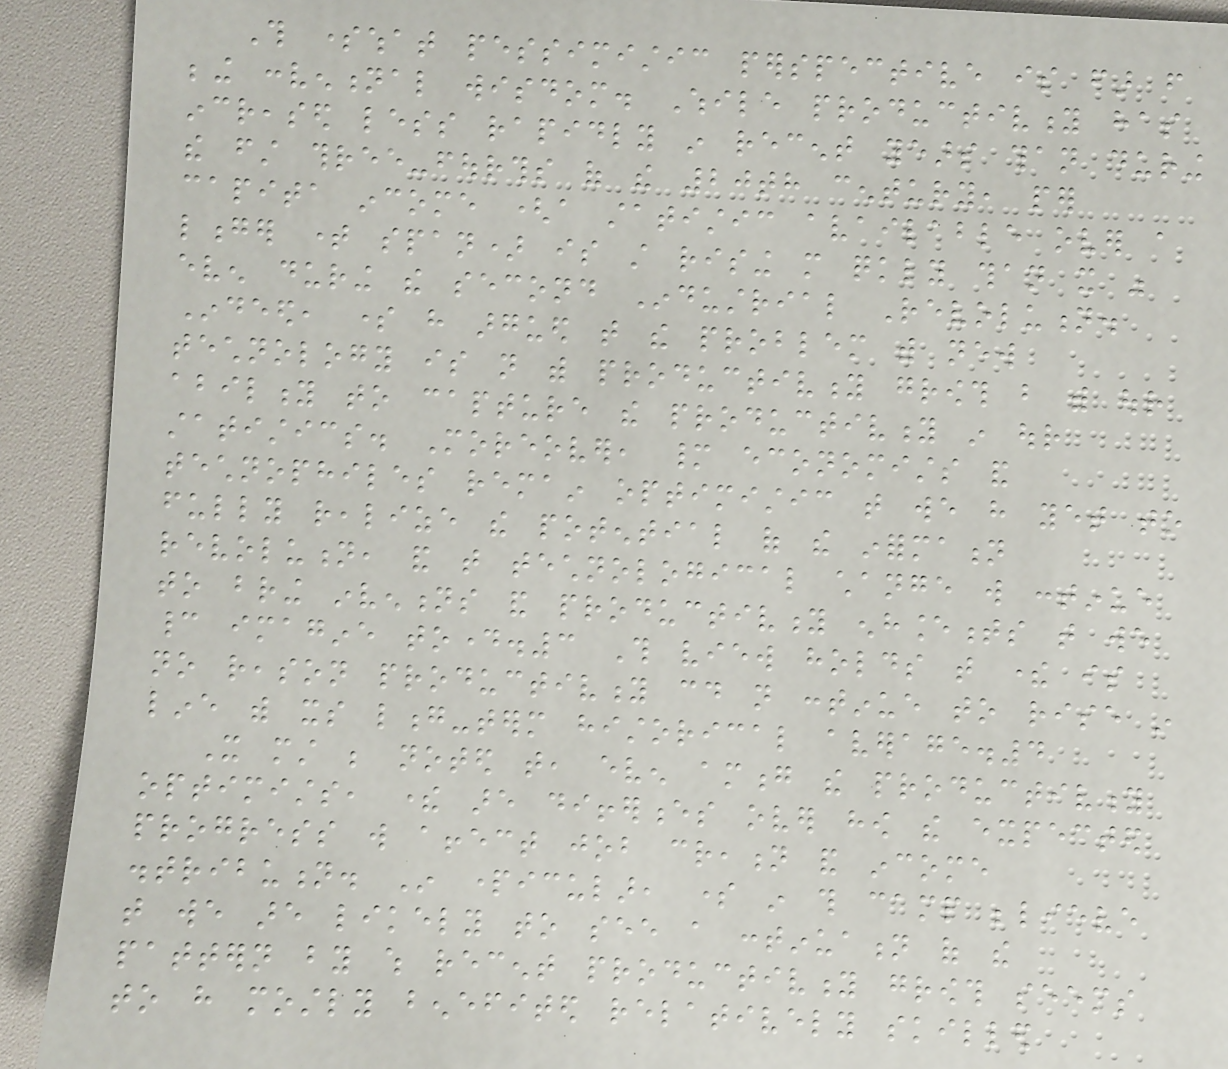This somewhat pessimistic perspective is far from
being conventional wisdom. While productivity has
increased less rapidly in recent years than during
the first three-fourths of the 20th century, per
capita income (a statistic available over a
longer time span) is still rising more quickly than it was
even during the second Industrial Revolution.
Indeed, some have argued that the problem with new
technology is not with productivity growth but with our
ability to capture the productivity in our
statistics. Moreover, many economists and
technophiles remain optimistic that we have yet to
fully realize the potential of the information
revolution, and that technological change will continue
to bring inventions and productivity enhancements that we
cannot imagine today.3 This view holds that there is
no reason productivity could not continue to rise in
line with its long-term historical average.4
It must be noted that, even among the productivity
optimists, there are differences over how the expected
progress will affect job creation and income
distribution. In particular, some in this camp believe
that we are likely to see a continuation of the
pattern by which recent productivity growth seems
to have mostly benefited relatively skilled
